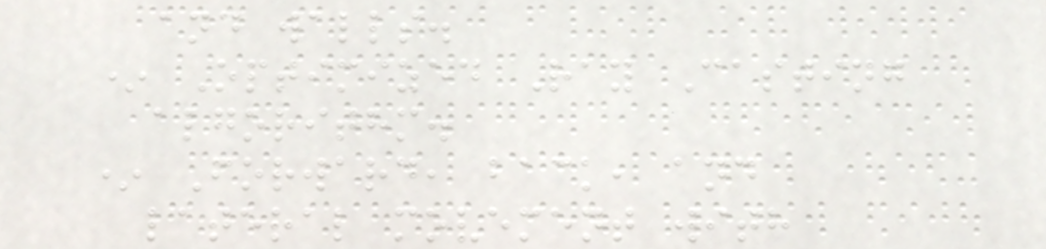and walls.
* Optimized Ray Casting
algorithm.
* Forward, back, and
lateral movement with
